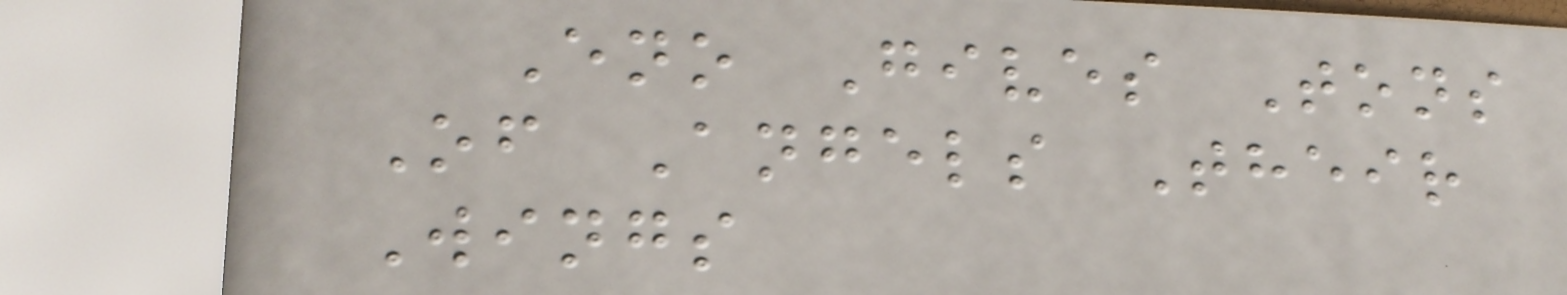Eno Gives Tons
Of Angels Their
Wings
